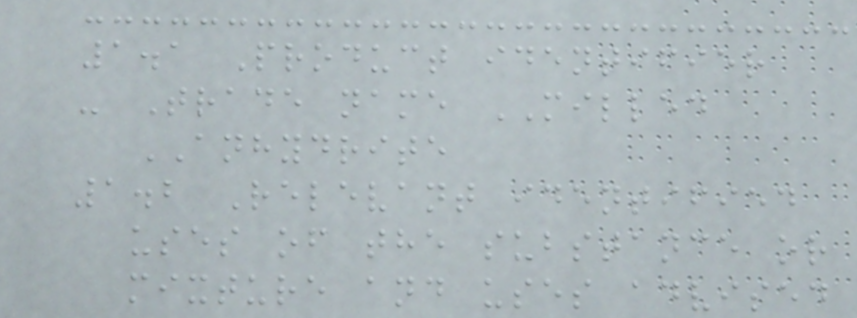1.1 Product identifier
- Trade name MILLED
ANHYDRITE
1.2 Relevant identified
uses of the substance or
mixture and uses advised
